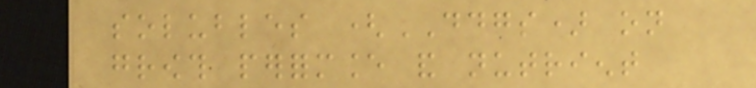solubles (DDGS) on
growth performance and nutrient
